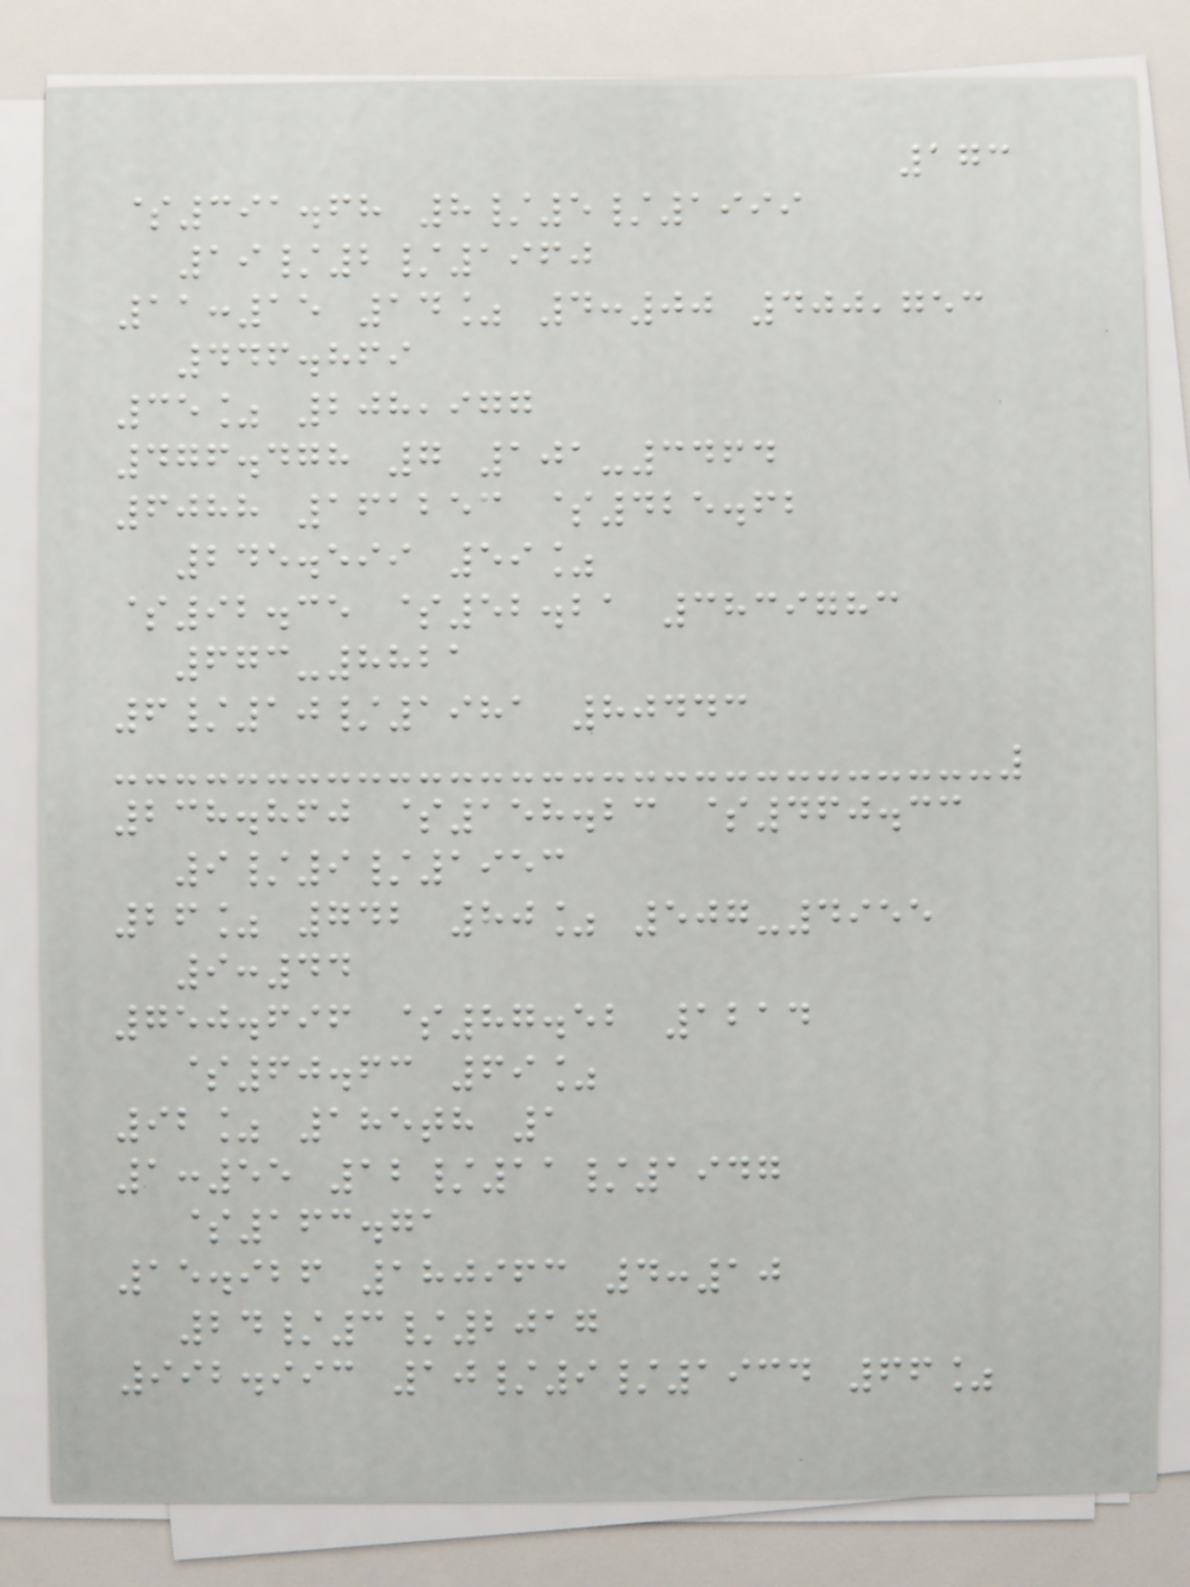173
$391.68 8/5/1999
19/2/1960
11:15 14% 4:00 400,753
446.869
35% 208,977
476.478 7 101-3464
6088 161253 $425.62
245.599 59%
$92.35 $52.21 3839783
673-8821
6/10/1981 80443
238.860 $158.23 $460.33
9/9/1953
26% 742 80% 507-4955
9:44
750.696 $87.52 1214
$60.63 69%
92% 185th 1
1:55 12/11/1947
$163.71
15.926 180963 4:10
24/3/2017
992.993 10/9/1934 66%
